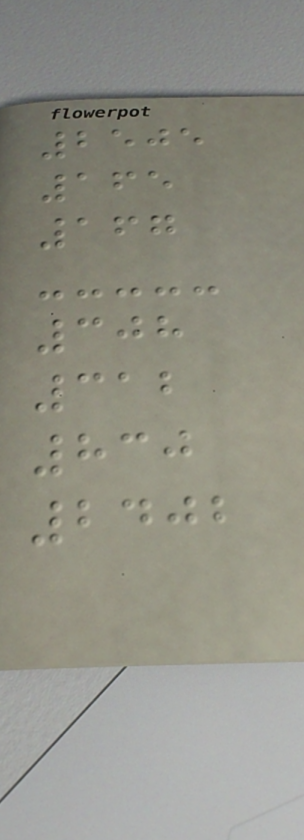2505
165
167
308
312
830
2402
